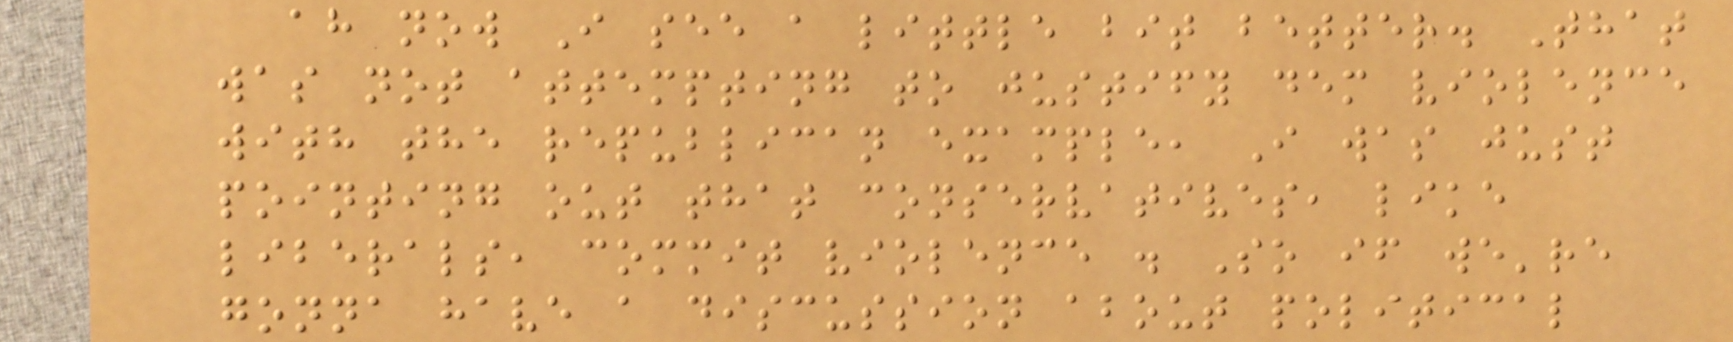ah now I see a little bit better. That
was not attempting to justify dem violence
with the republican example, I was just
pointing out that conservatives, like
liberals, commit violence . So if we're
gonna have a discussion about political
